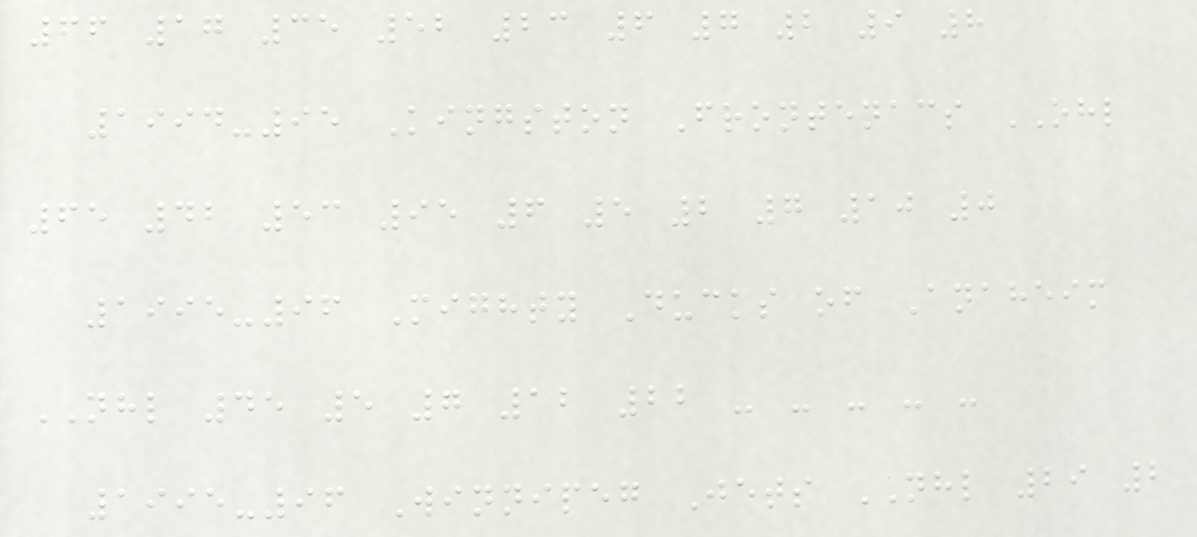66 17 35 52 23 6 7 2 9 8
1994-95 Kingston Frontenacs OHL
65 42 53 95 6 5 2 7 10 0
1995-96 Mighty Ducks of Anaheim
NHL 45 5 7 12 22 - - - - -
1995-96 Winnipeg Jets NHL 29 2
